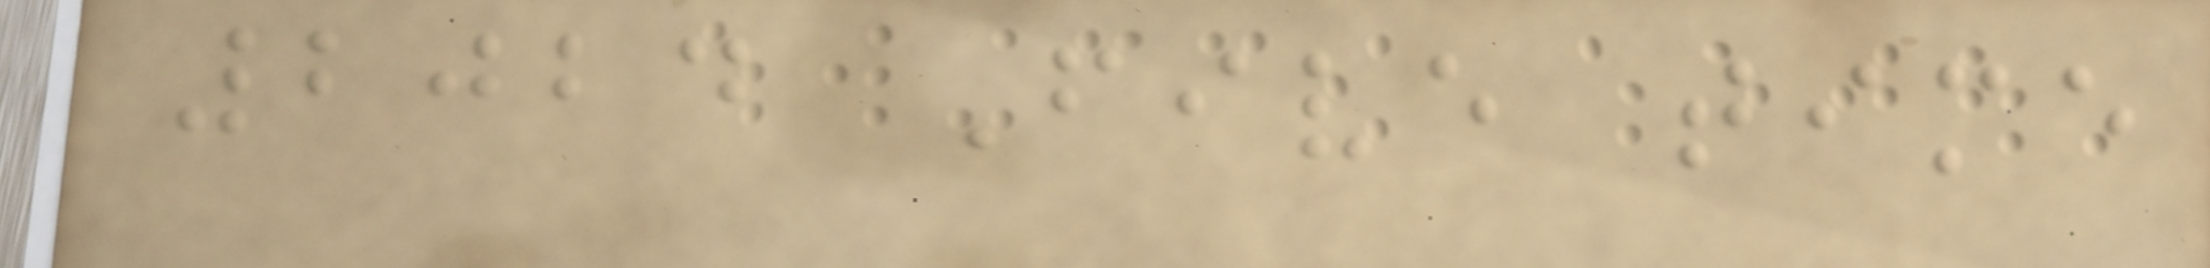2024 Five time
